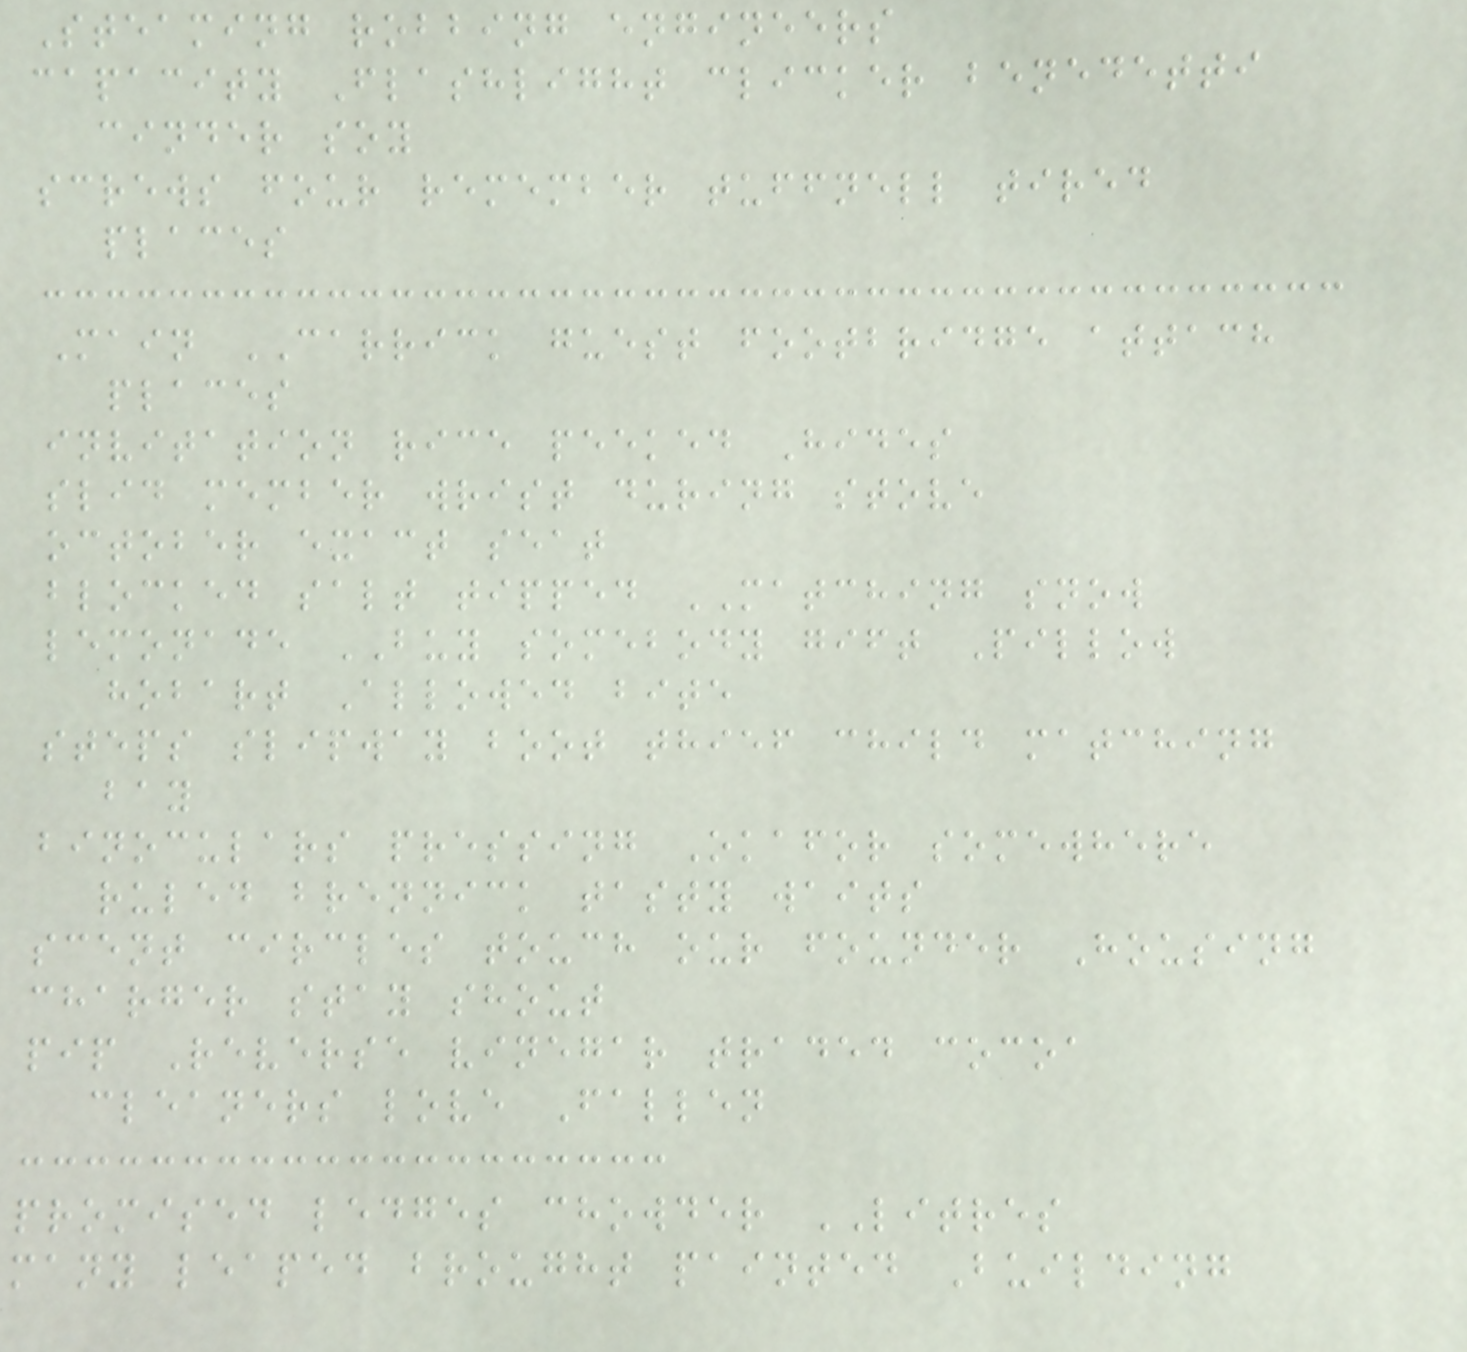Steaming robbing engineers
capacity Flashlight clicker benedetti
cinder soy
screws four remember tuffnell tired
places
Main CARRICK guest footbridge attach
places
invitation rice peeked Hides
slid member wrist during stove
october exact seat
blocked salt tipped MATCHING snow
lemonade BUY somebody gift Pillow
hobart Allowed bite
steps slipway boot thief child matching
bay
binoculars pressing Okafor somewhere
ruled brennick tasty waits
scent circles touch our founder Housing
charger stay shout
pip Reverse vinegar traded cocoa
cleaners love Fallen
promised ledges chowder LITRES
many leaped brought painted Building
